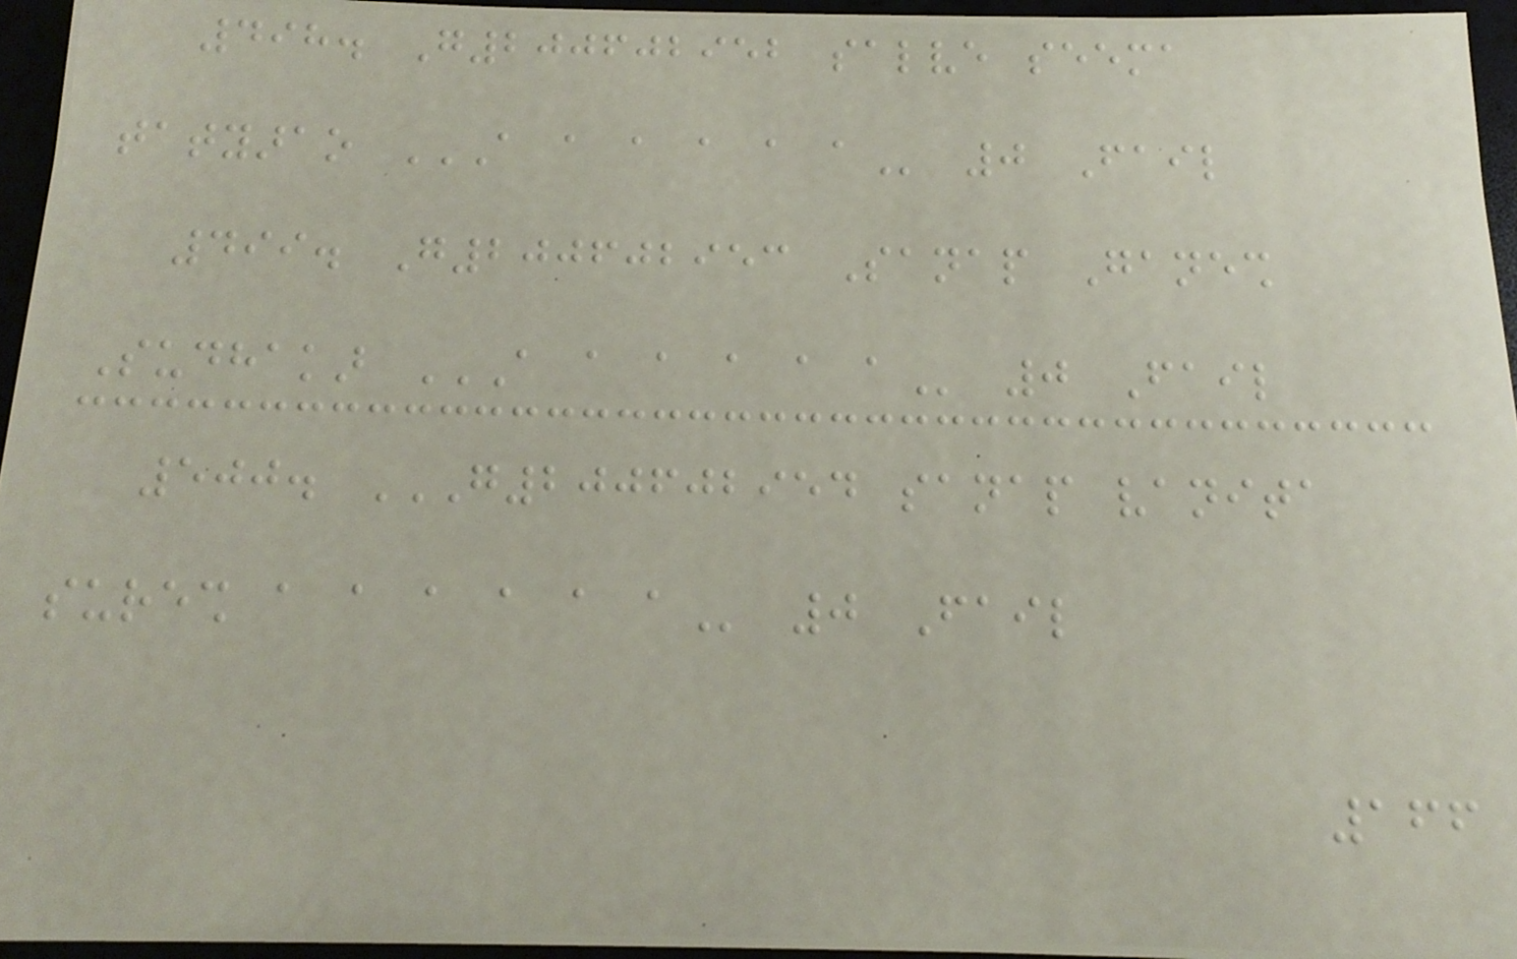498. G200602952 salve seema
tatyarao A A A A A A 0 Fail
499. G200602953 Sanap Ganesh
Sudhakar A A A A A A 0 Fail
500. G200602954 SANAP VANITA
SURESH A A A A A A 0 Fail
166
